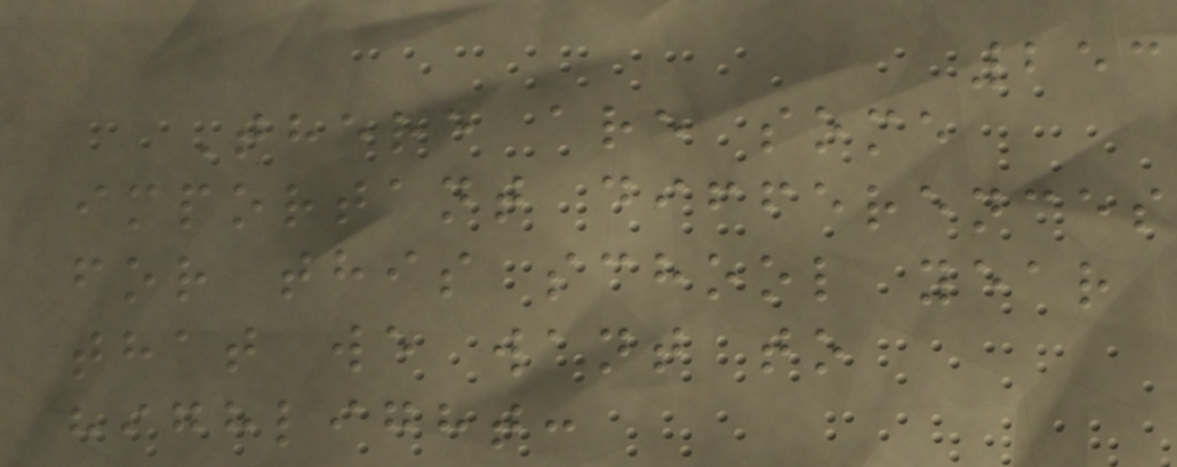253
There are some
important differences
for this school year
that we want to
highlight:
